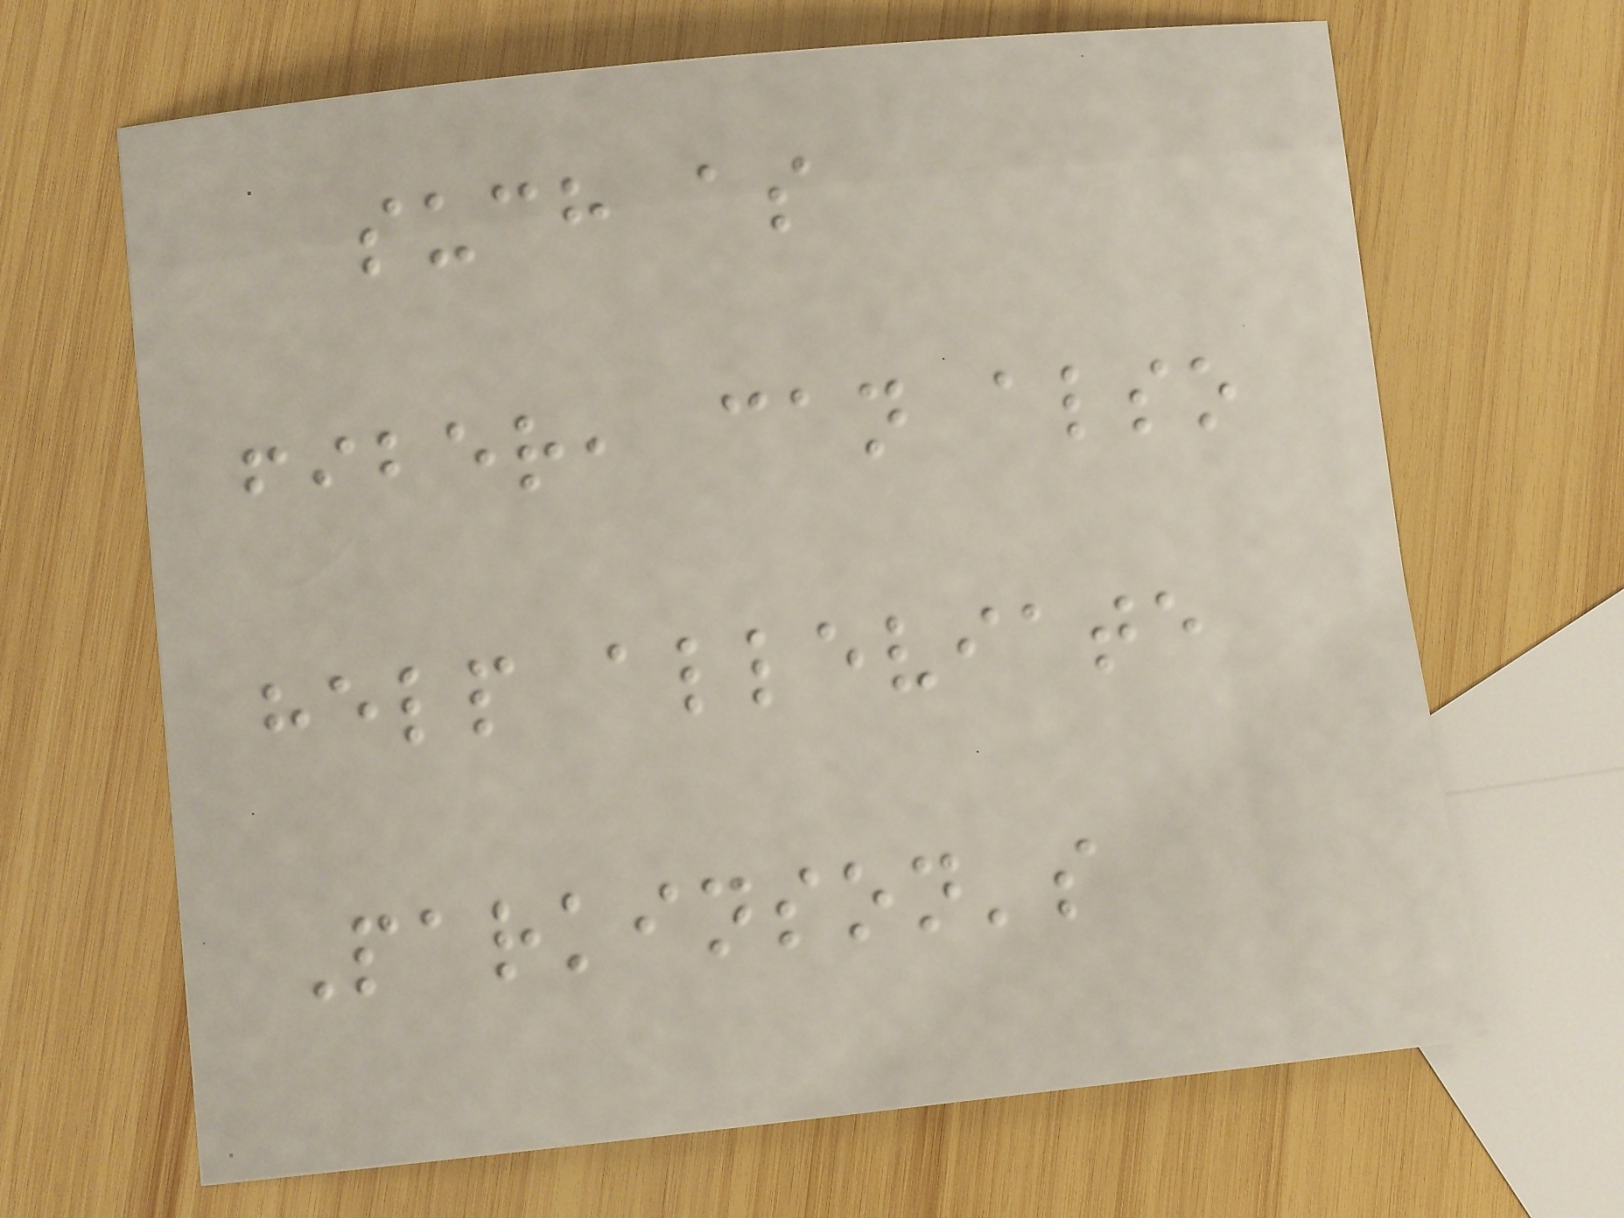such as
fiber, can also
help alleviate
Parkinson's
